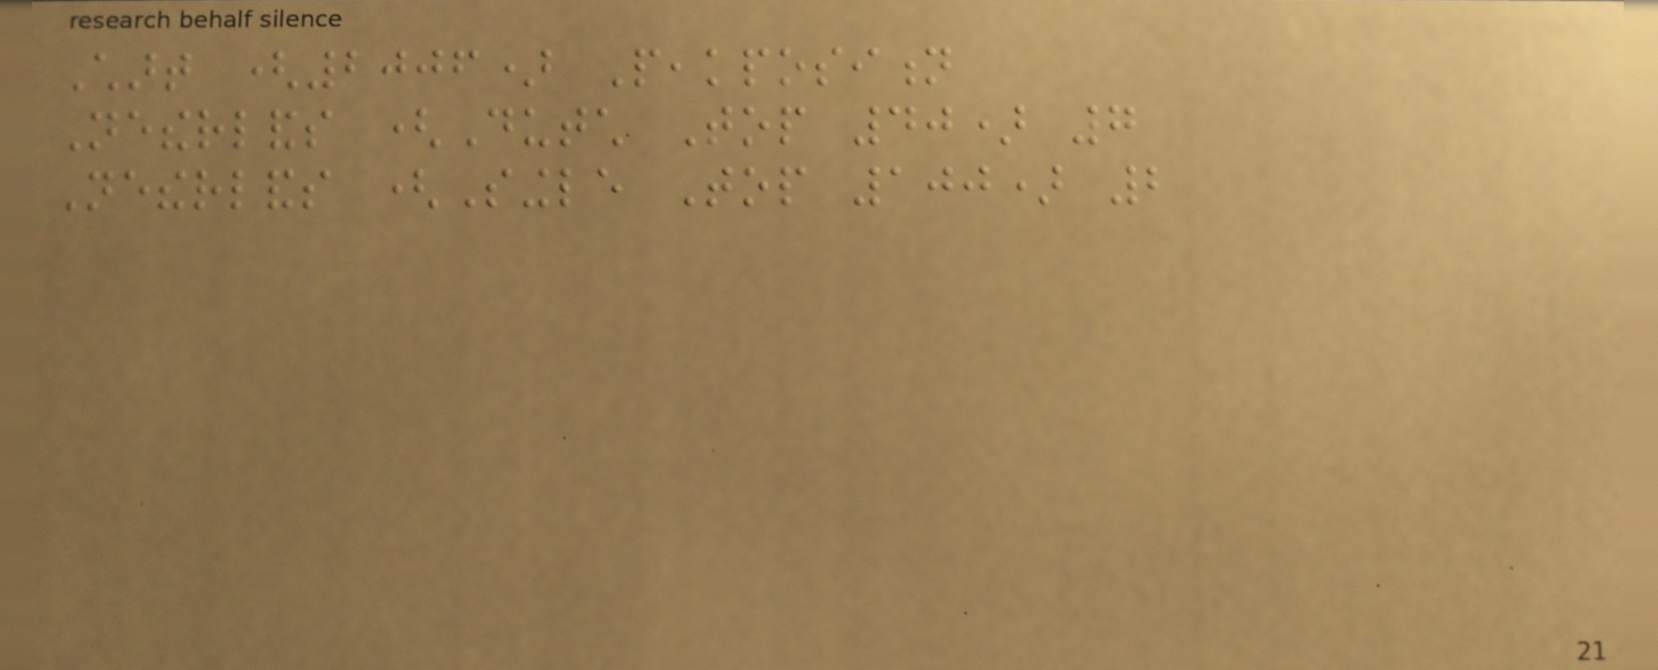Chart (2006) Peakposition
Netherlands (Dutch Top 40) 7
Netherlands (Single Top 100) 2
